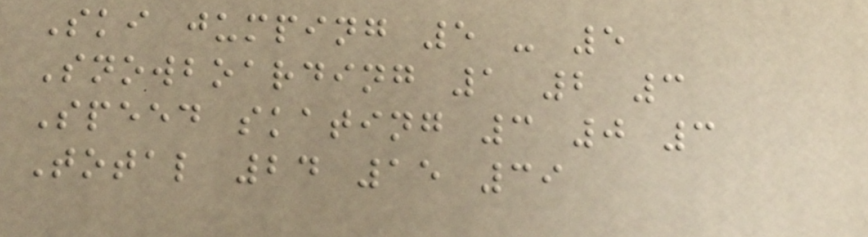Ski jumping 5 - 5
Snowboarding 1 2 3
Speed skating 3 0 3
Total 24 15 39
